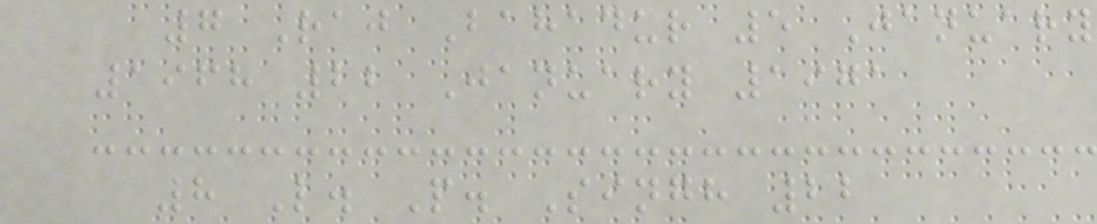7 Raj Bahadur 5 January
1968 22 January 1971
8 L. P. Singh 22
